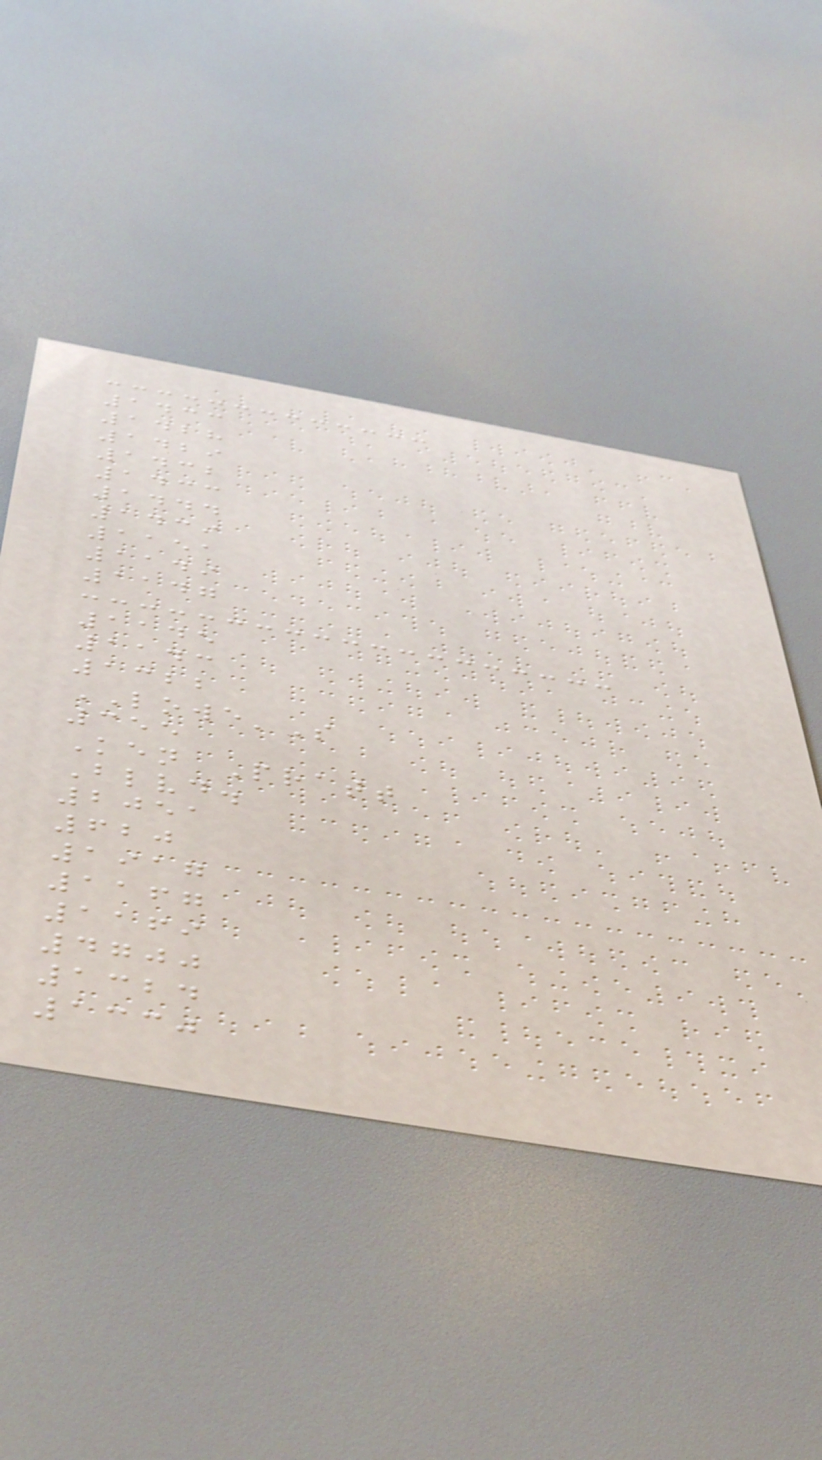1433
1428
1429
1432
1433
1444
1439
1151
1149
1147
1145
1143
1322
LOWE'S
355
Ken Pratt
Blvd.
2051
620
1917
1167
1169
4700
1324
1330
